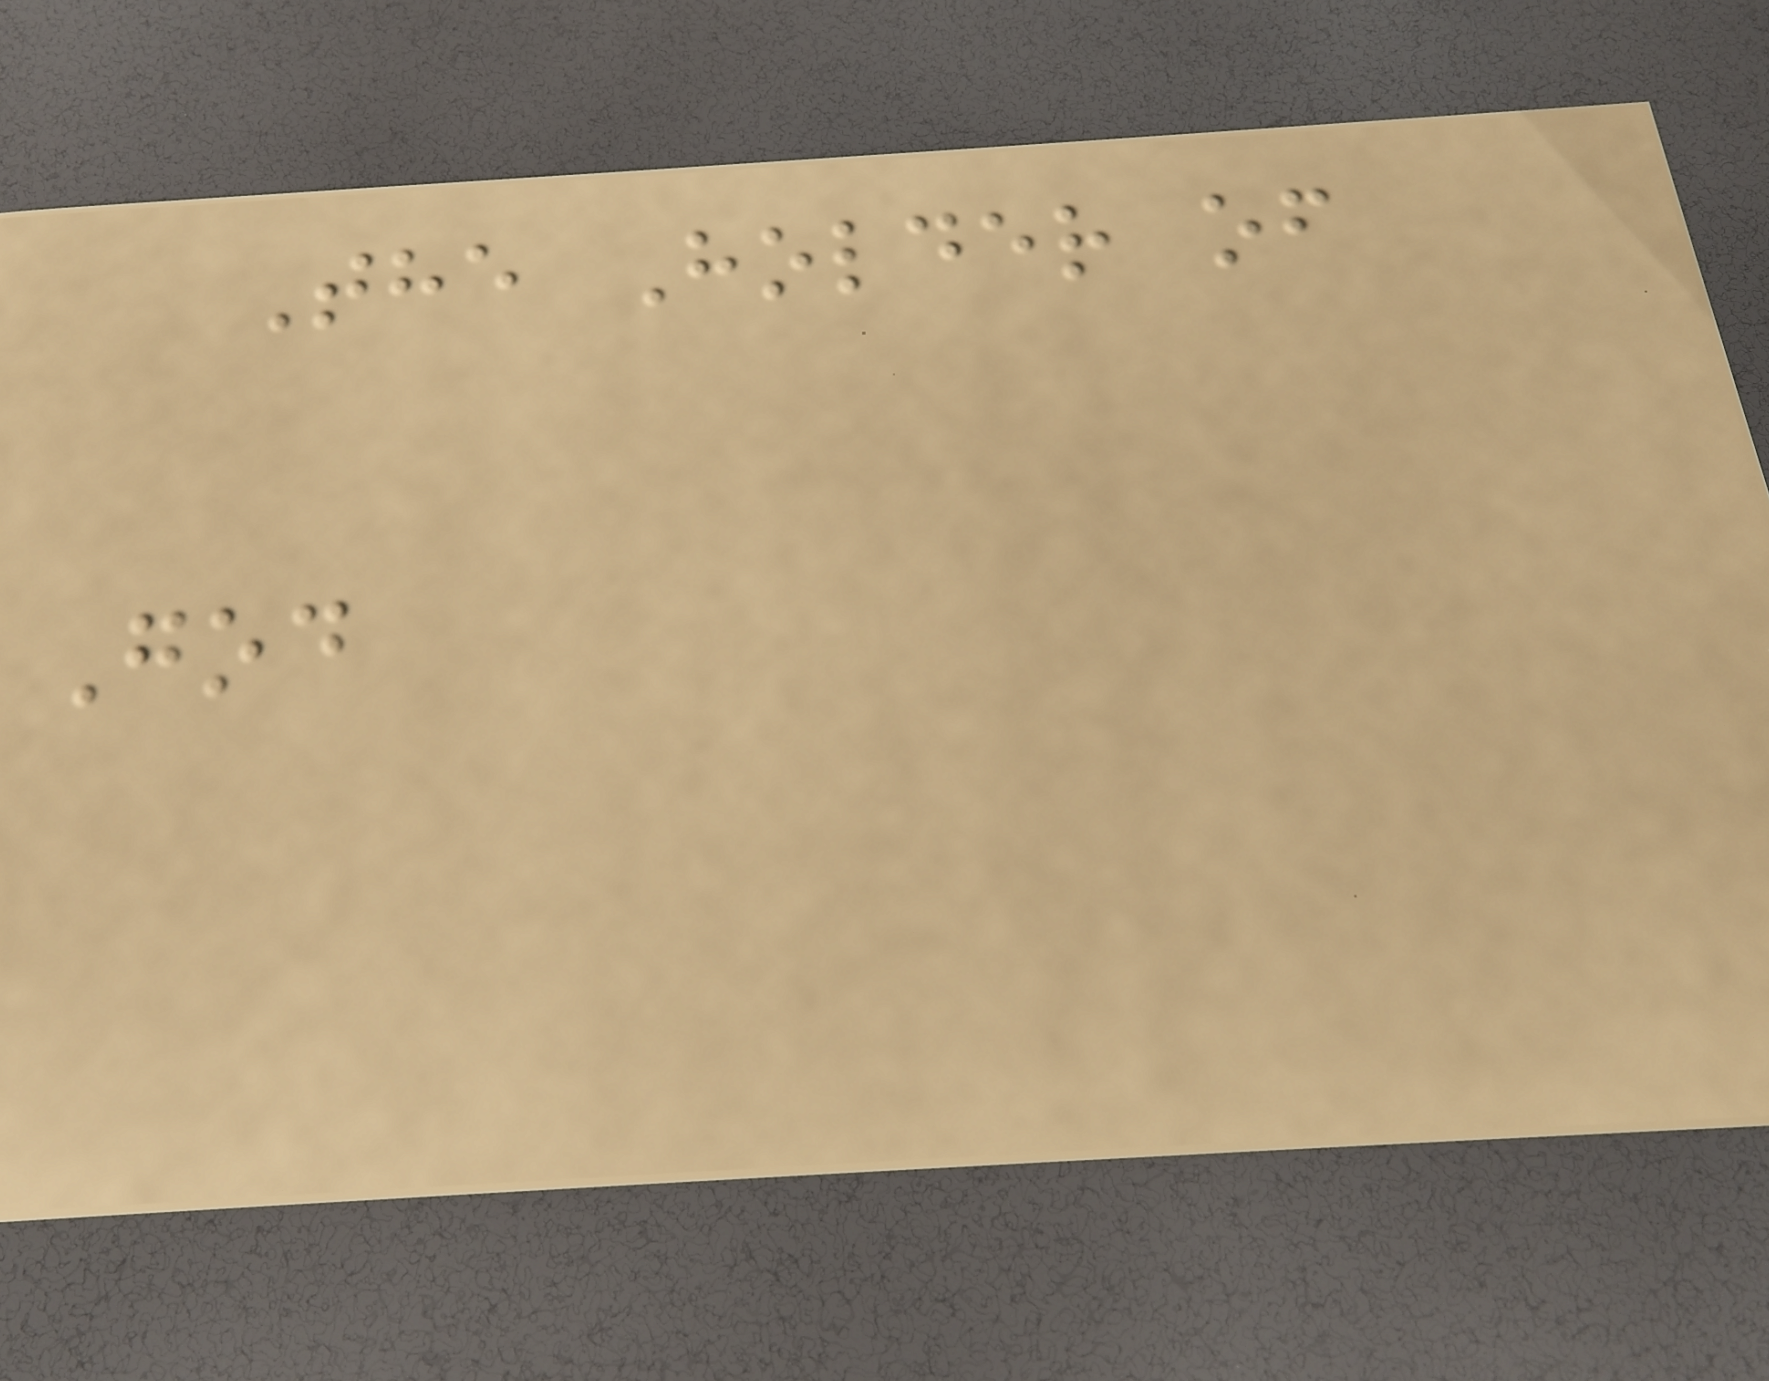The Holder of
God
